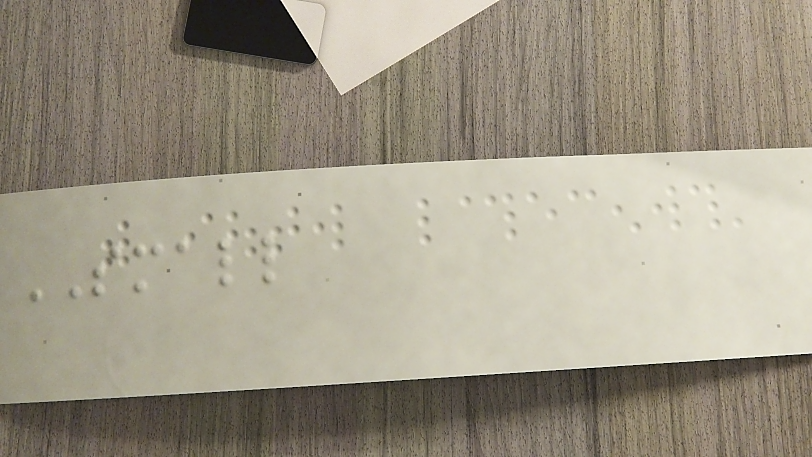SMALL
